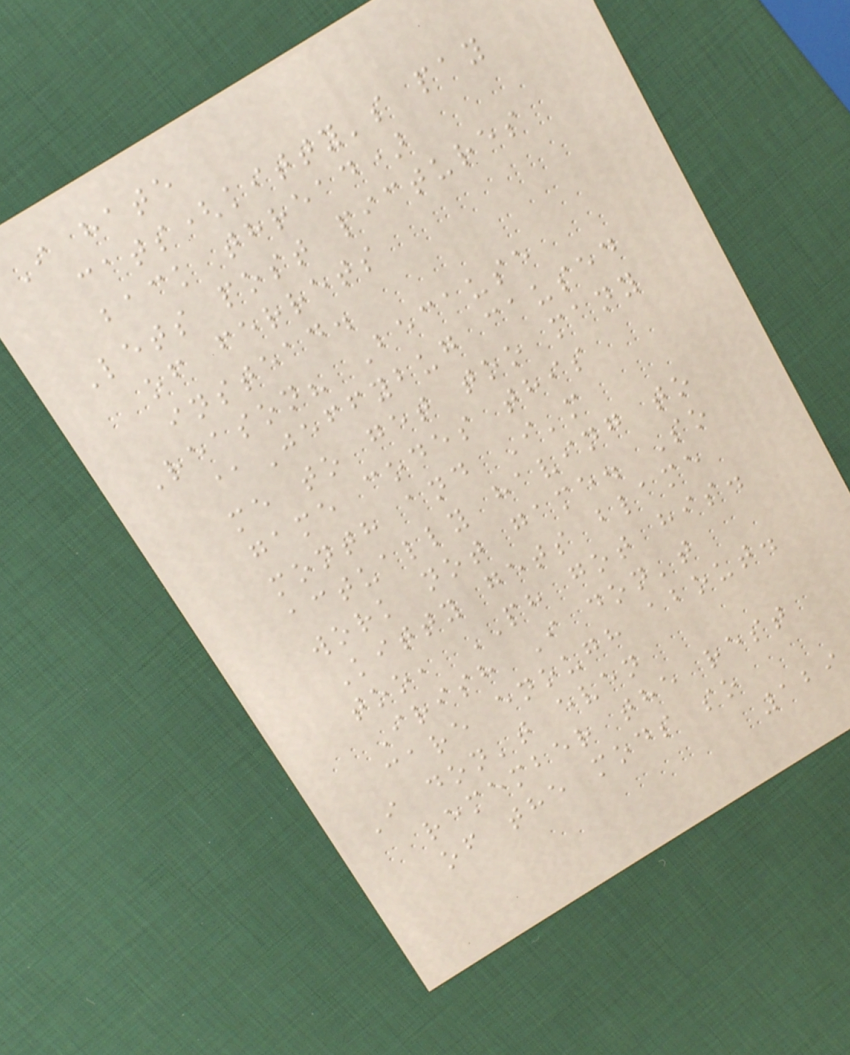I hate
cats(kitty's pay
back thread)
Lets post pictures
of ferrets
instead.
Reason? Because
@Jeffybug caused
me to get too many
game codes this
month and I'm
actually having to
work not game. So
Kitty gets blame
too, PH got his.
Irish I don't
care enough about.
I don't even
remember the rest
of the mods so
129
